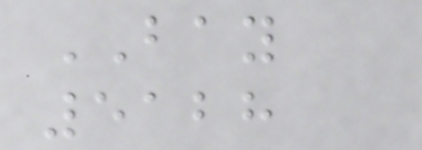BAY
5128
